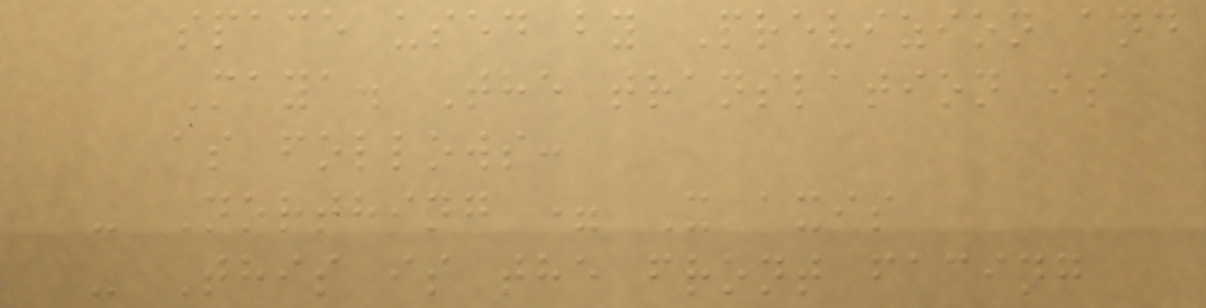space used by Previzion and
Maya. The translation is
as follows:
- Northing = X axis
- This is the front facing
